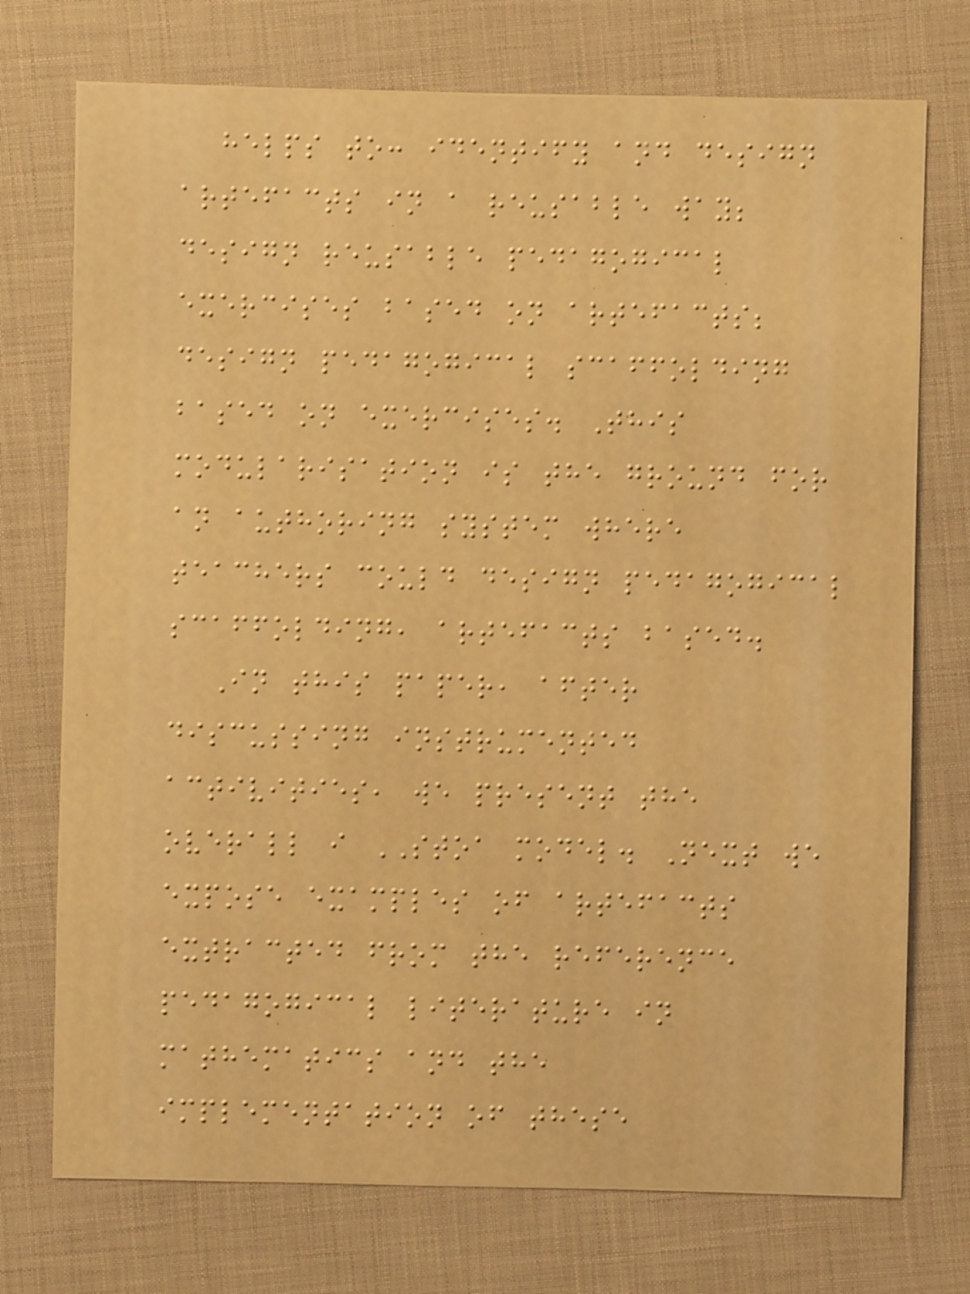helps to: identify and design
artefacts in a reusable way;
design reusable pedagogical
exercises based on artefacts;
design pedagogical scaffolding
based on exercises. This
modularisation is the ground for
an authoring system where
teachers could design pedagogical
scaffolding, artefacts based.
In this paper, after
discussing instrumented
activities, we present the
overall i STOA model. Next we
expose examples of artefacts
extracted from the reference
pedagogical literature in
mathematics and the
implementation of these
